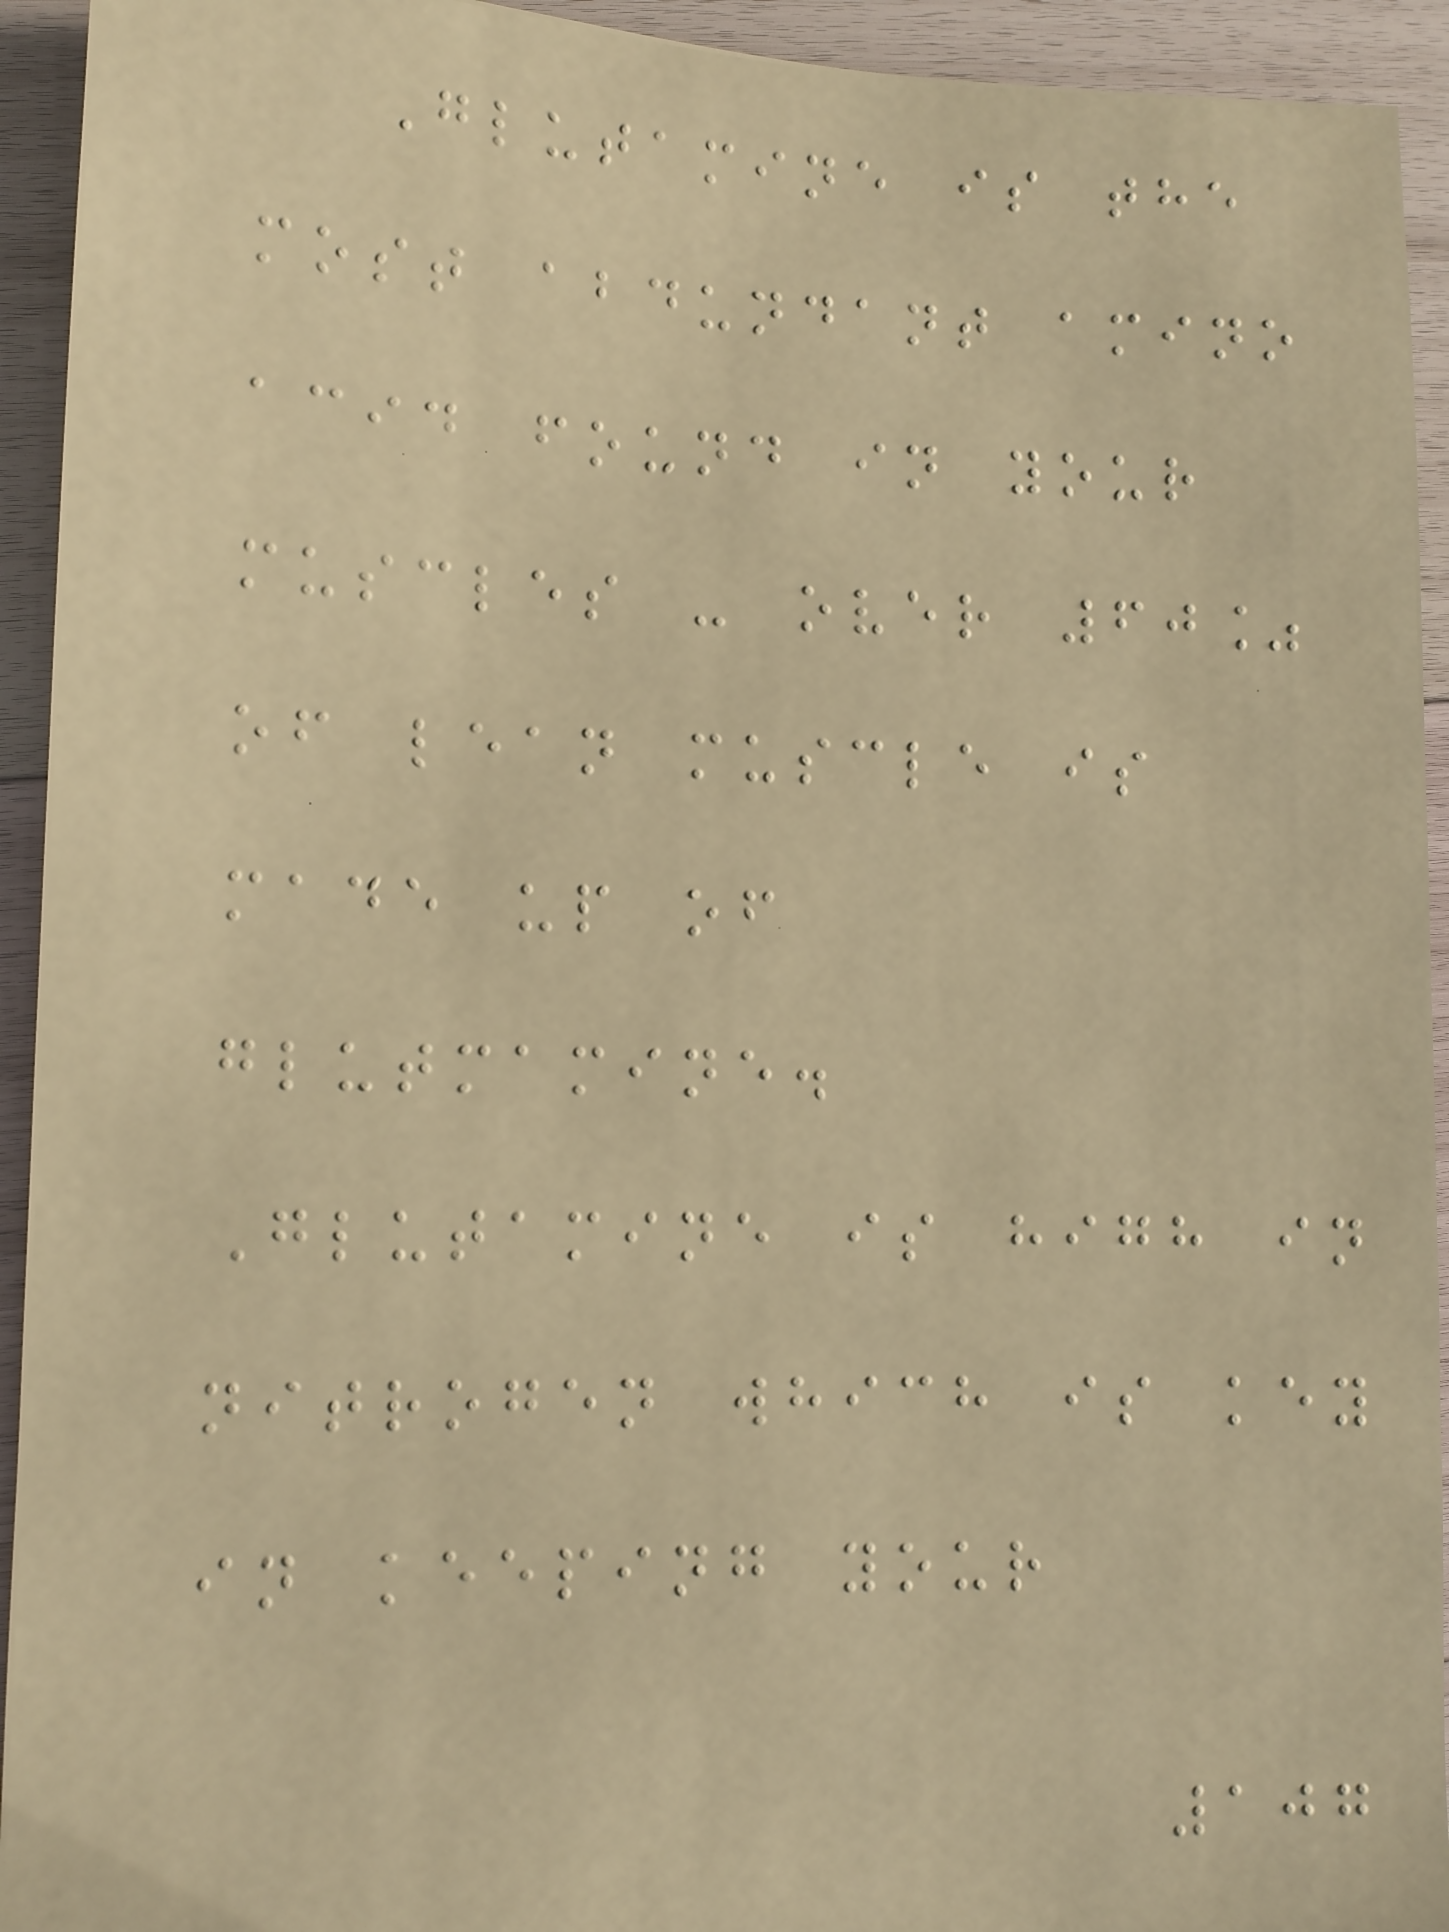Glutamine is the
most abdundant amino
acid found in your
muscles - over 60%
of lean muscle is
made up of
glutmamine.
Glutamine is high in
nitrogen which is key
in keeping your
107
